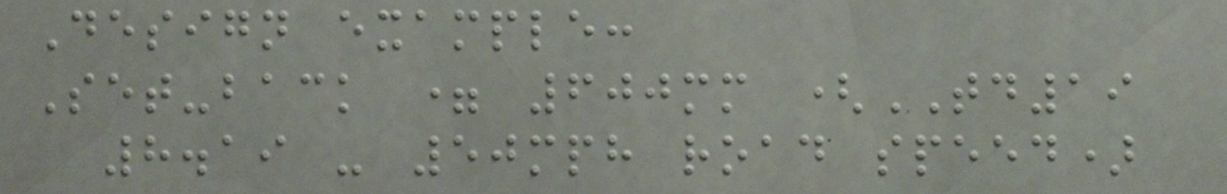Design example:
Set-back = 600mm (TD19
8.19 - 50mph road speed)
